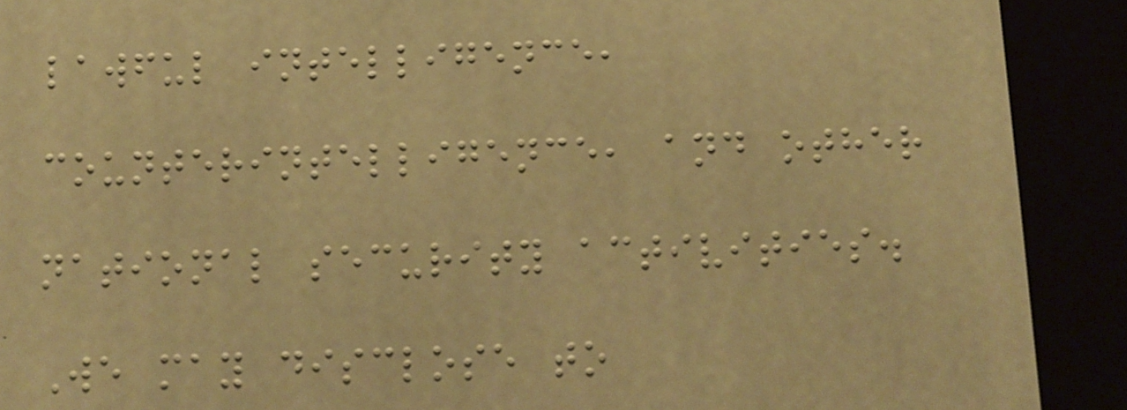lawful intelligence,
counterintelligence, and other
national security activities.
We may disclose to
